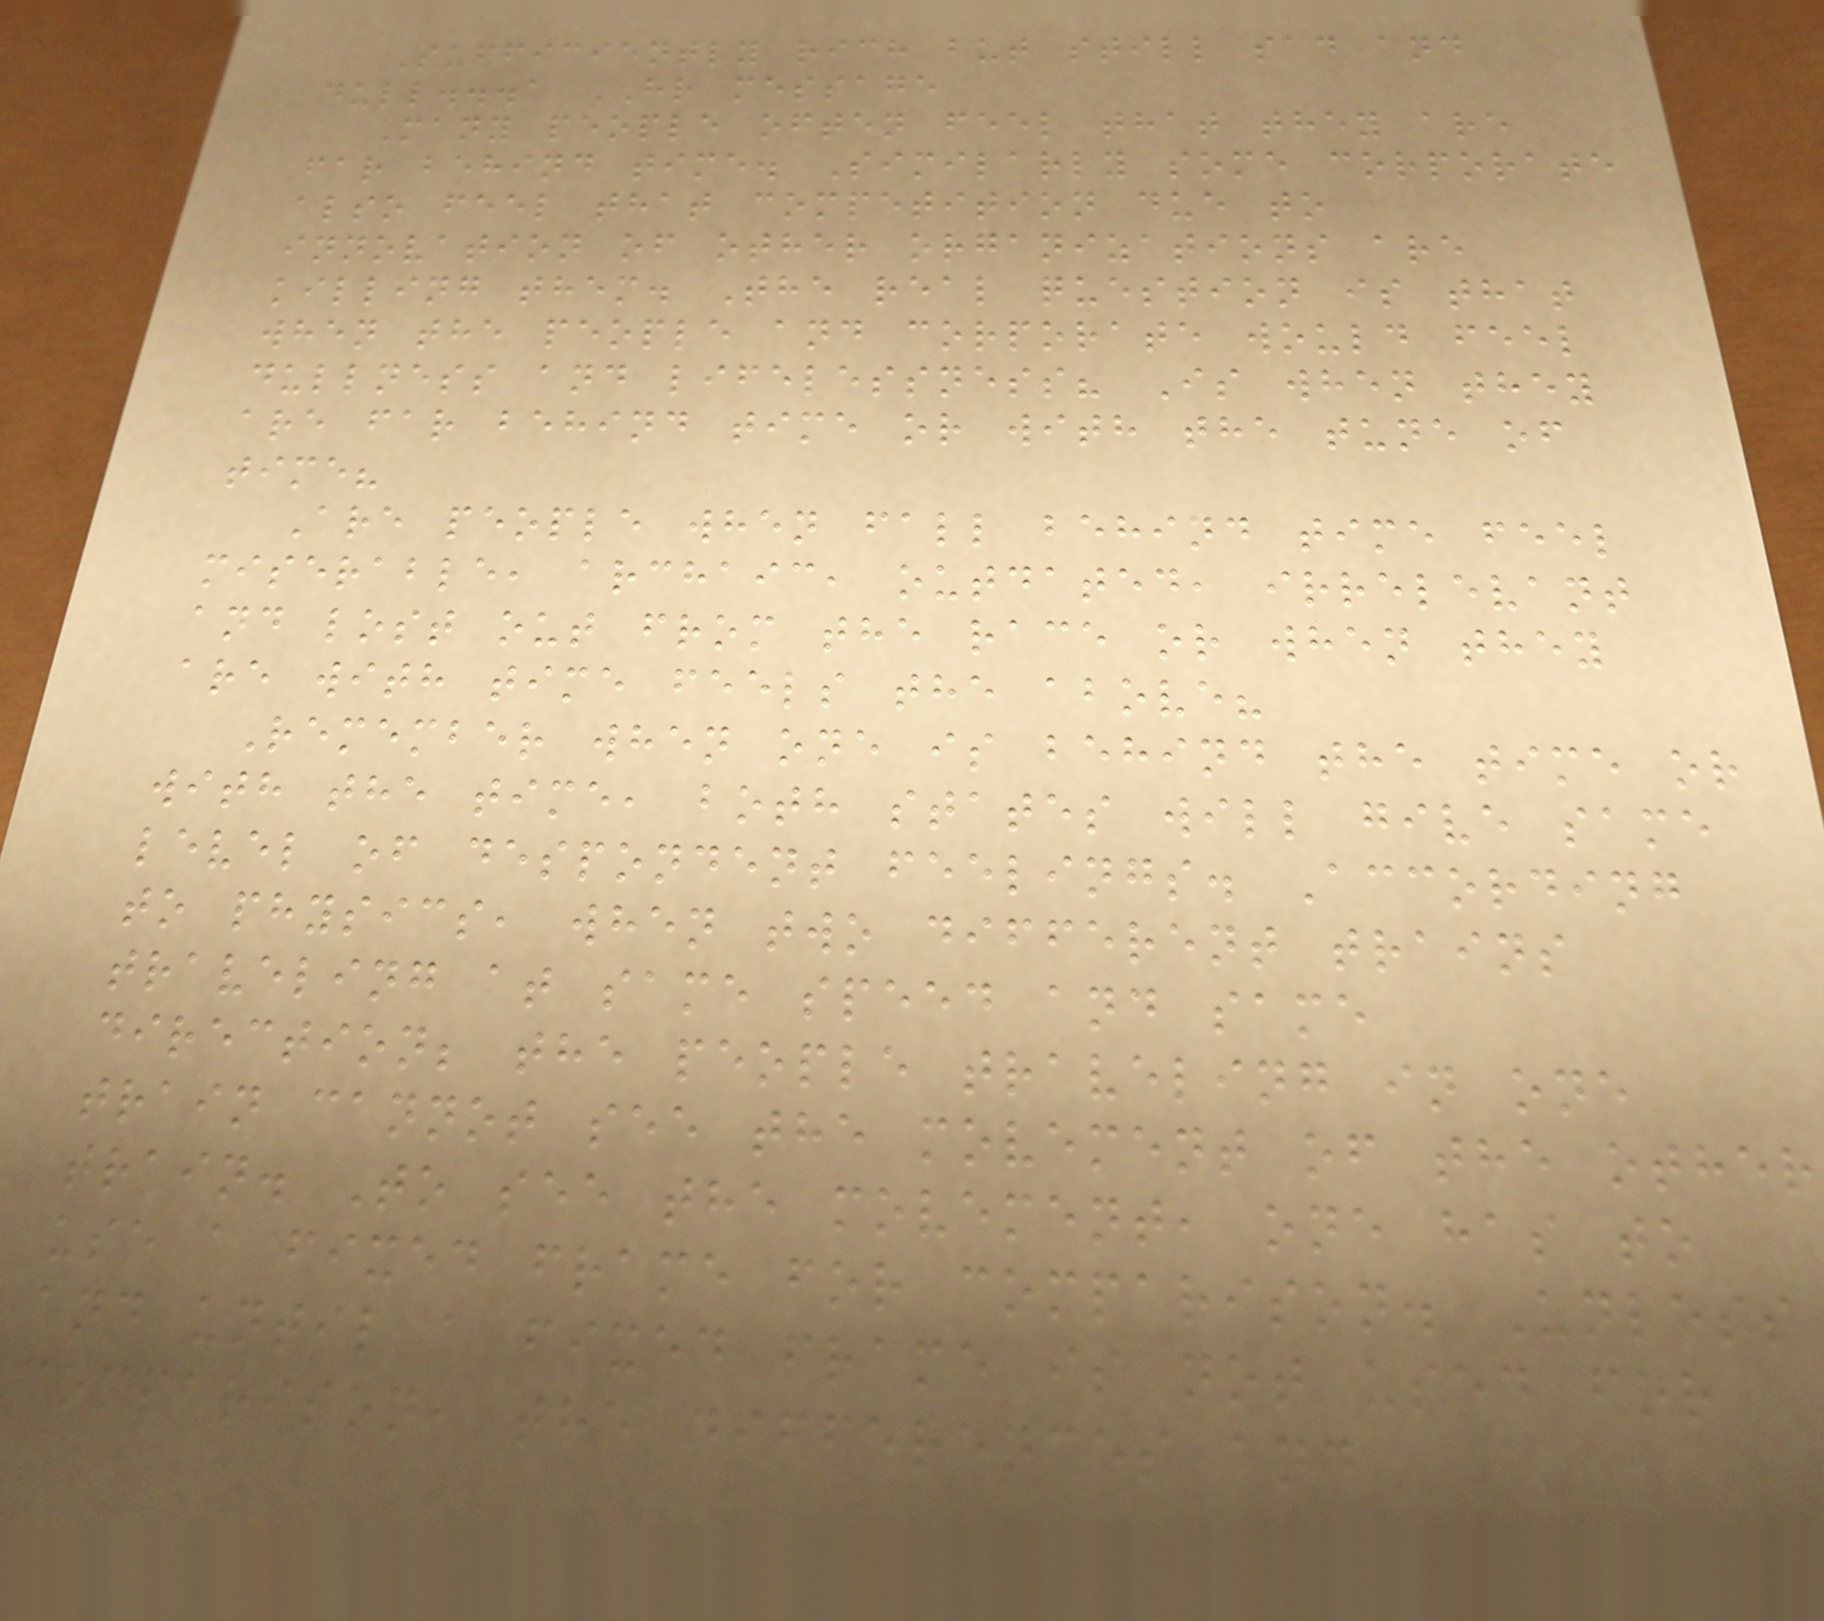Sufficiently rich but still sad and
dull...a HR message
Many people often feel that they are
far behind time. Similarly some corporate
also feel that competition due to
innovation of other organizations are
killing them. The real question is that
when the people and corporate would feel
dullness and lifelessness? Is when they
are far behind time or with the tune of
time?
Are people when fall behind time feel
miserable, archaic, outdated, irrelevant
and lost out from the race or when they
are with time feels the above?
Remember when one is behind the time or
with the time, both states will give same
level of despondent feelings. According
to physics, when two different trains
traveling at same speed and same
direction; the people traveling in one
train cannot see the movement of the other
train. To see the movement, one has to
use a fixed frame for comparison. Unless
and until a fixed frame is not used for
comparison, the differences and
